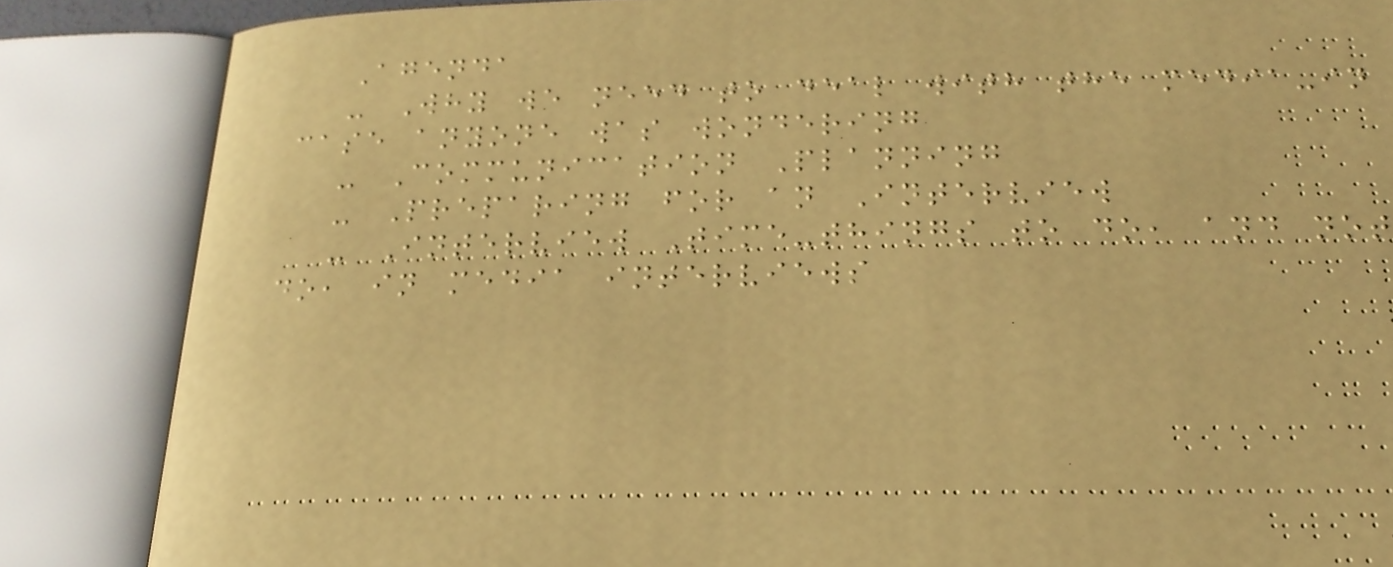Agenda
- Why we need to deal with the media-in
case anyone was wondering
- Communication Planning
- Preparing for an Interview
- Interview Time-things to do, and not
do, in media interviews
